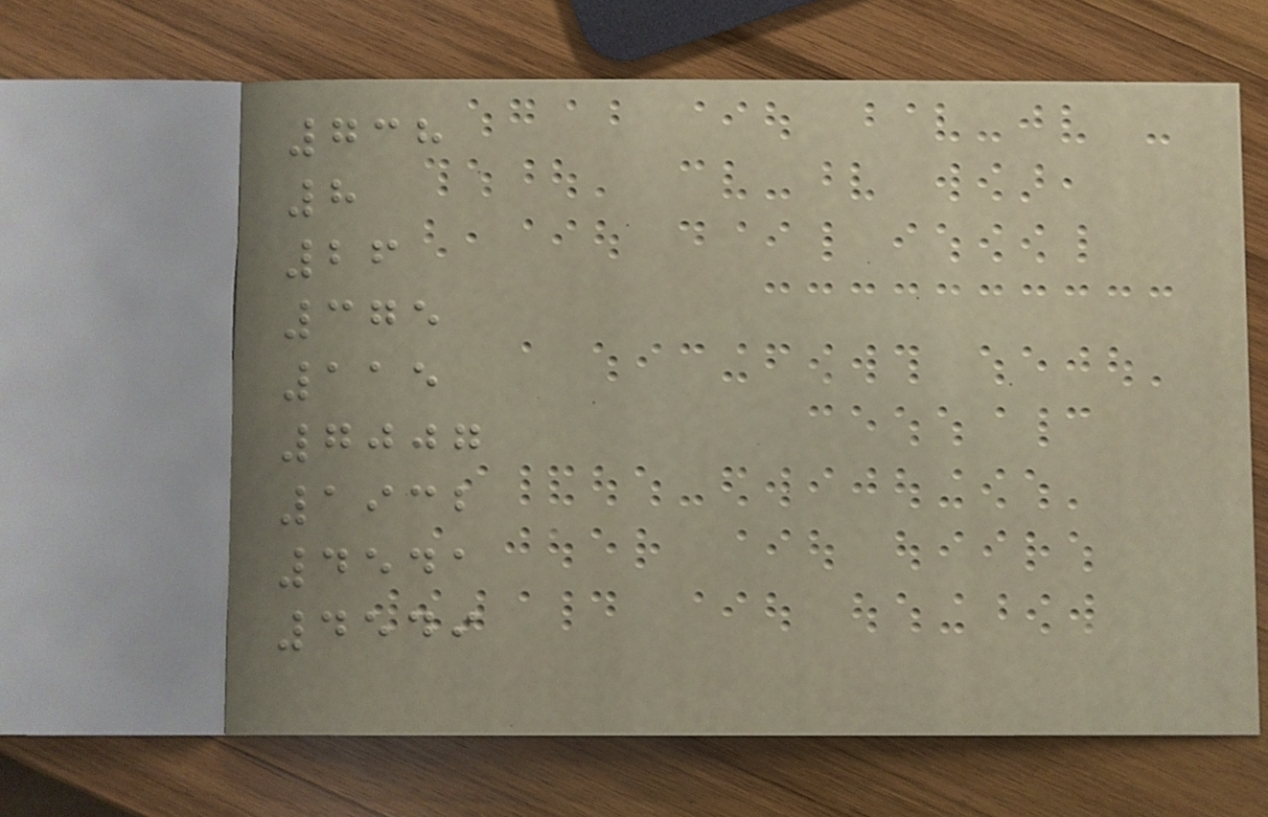738
8
26
375
115
7007
1932
4541
4549
